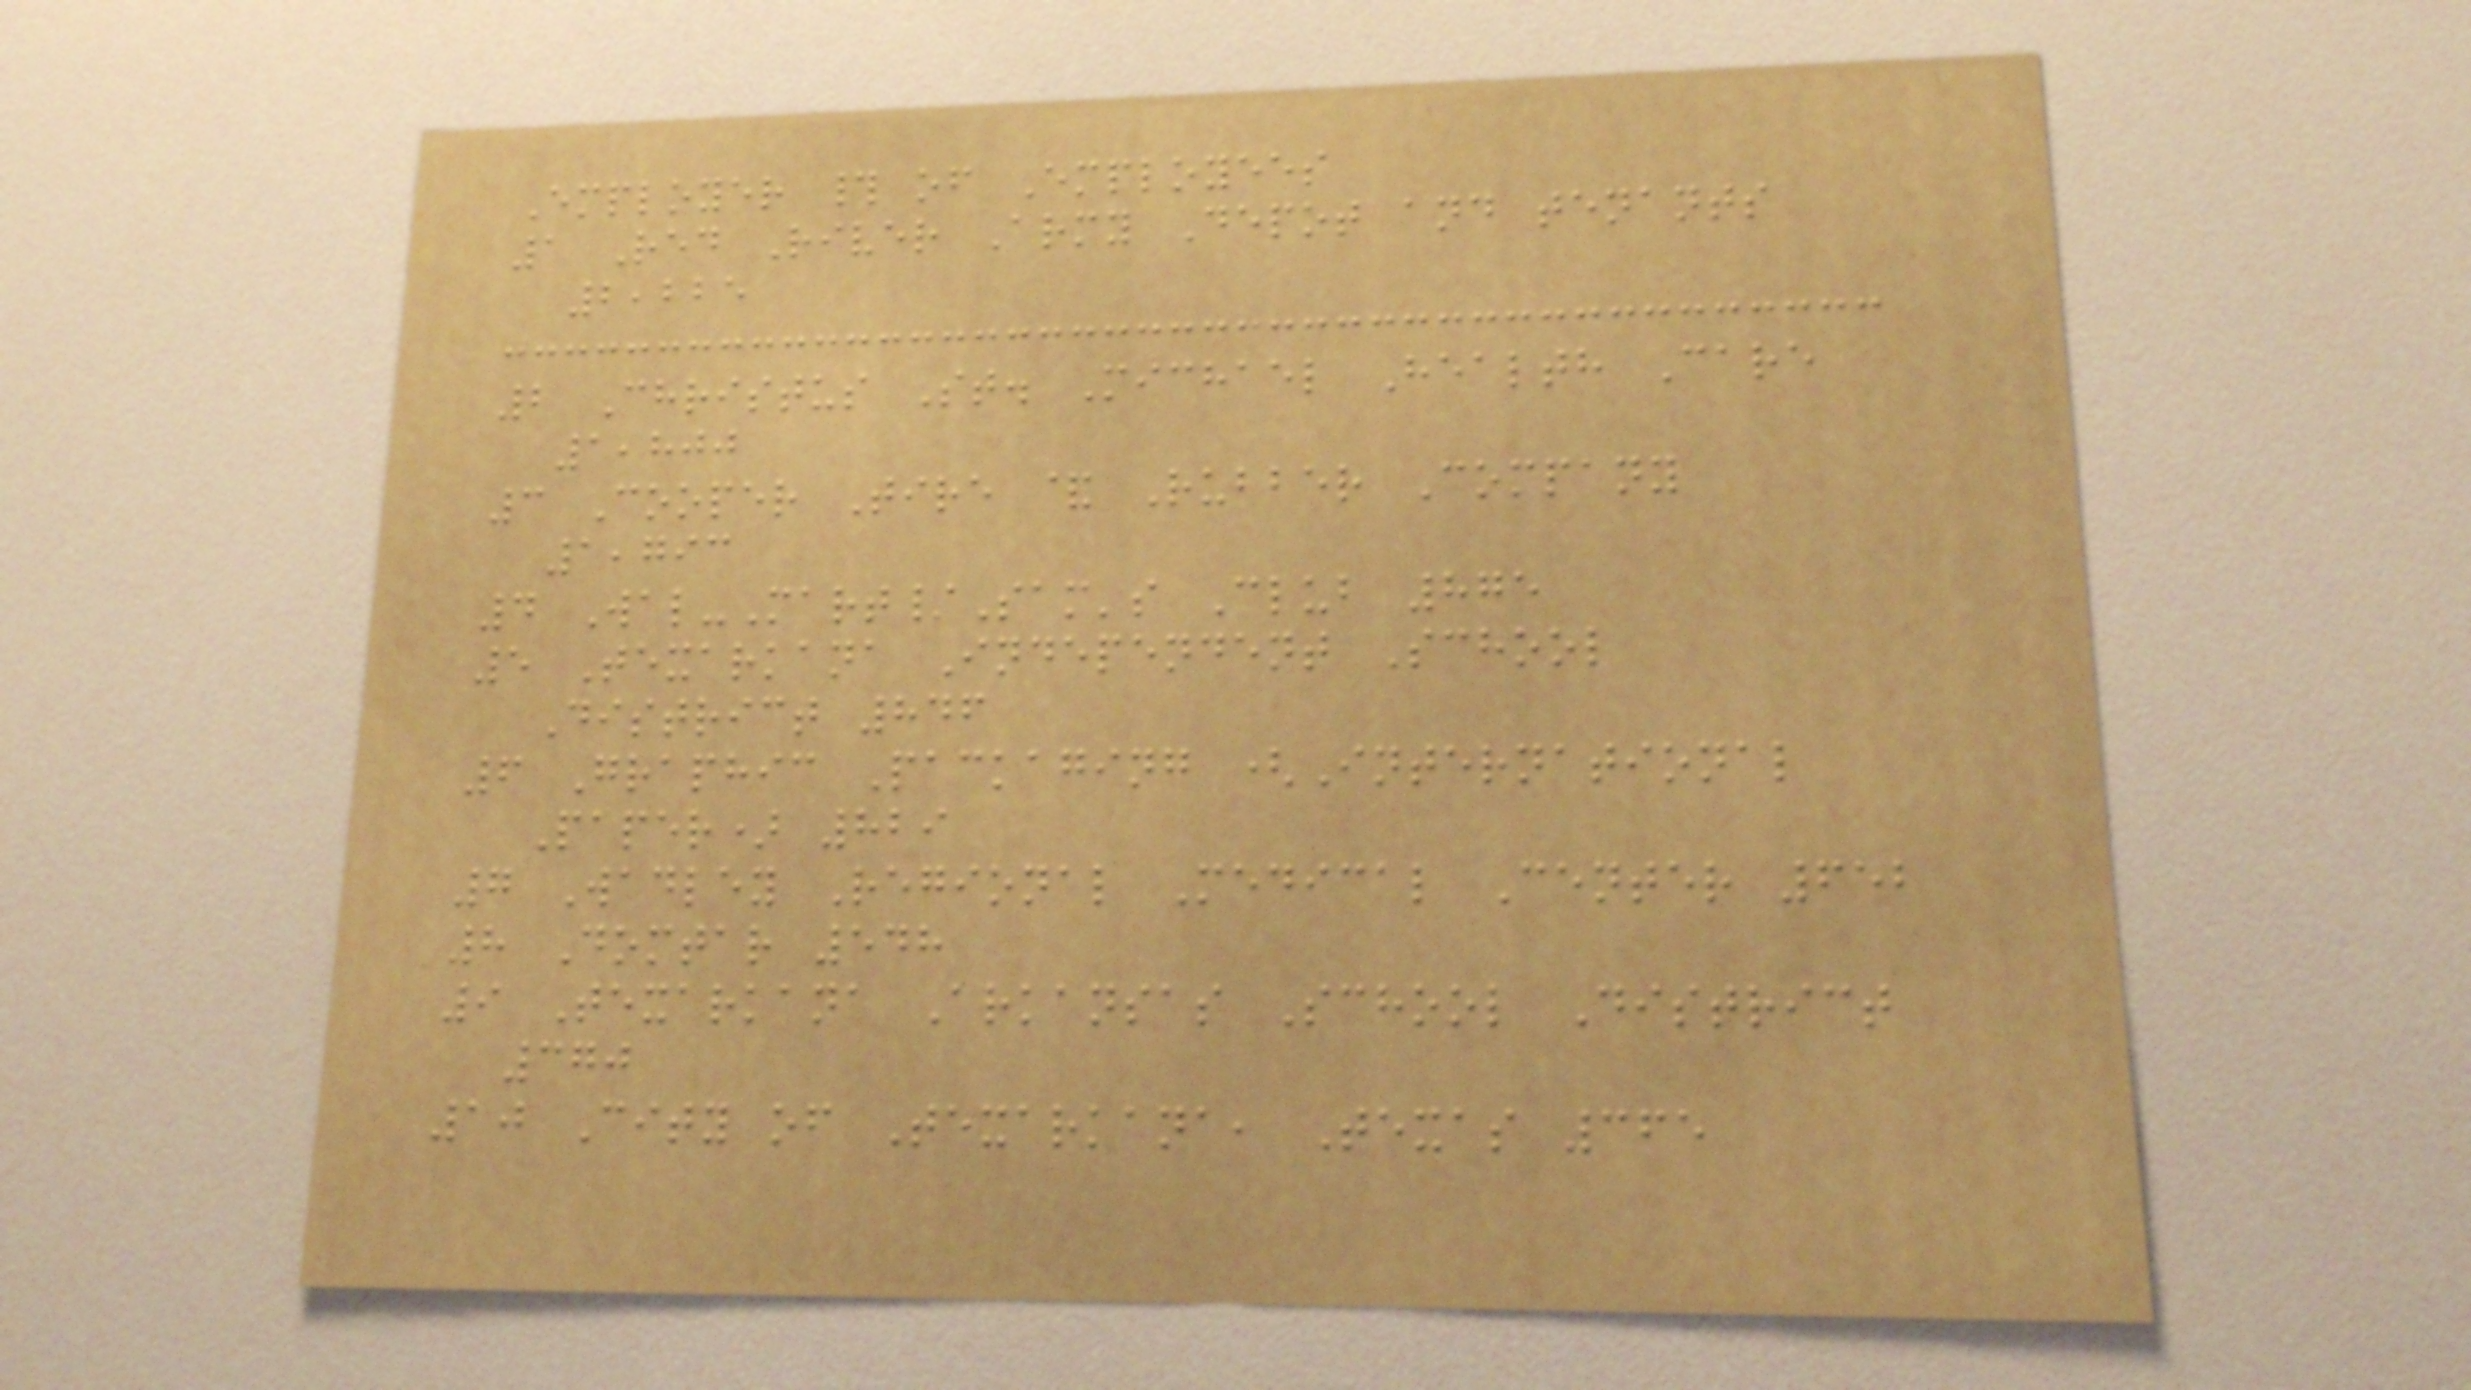Employer # of Employees
1 Red River Army Depot and tenants
2,225
2 Christus St. Michael Health Care
1,800
3 Cooper Tire & Rubber Company
1,793
4 Wal-Mart/Sam's Club 875
5 Texarkana Independent School
District 846
6 Graphic Packaging (International
Paper) 829
7 Wadley Regional Medical Center 652
8 Domtar 548
9 Texarkana Arkansas School District
370
10 City of Texarkana, Texas 365
